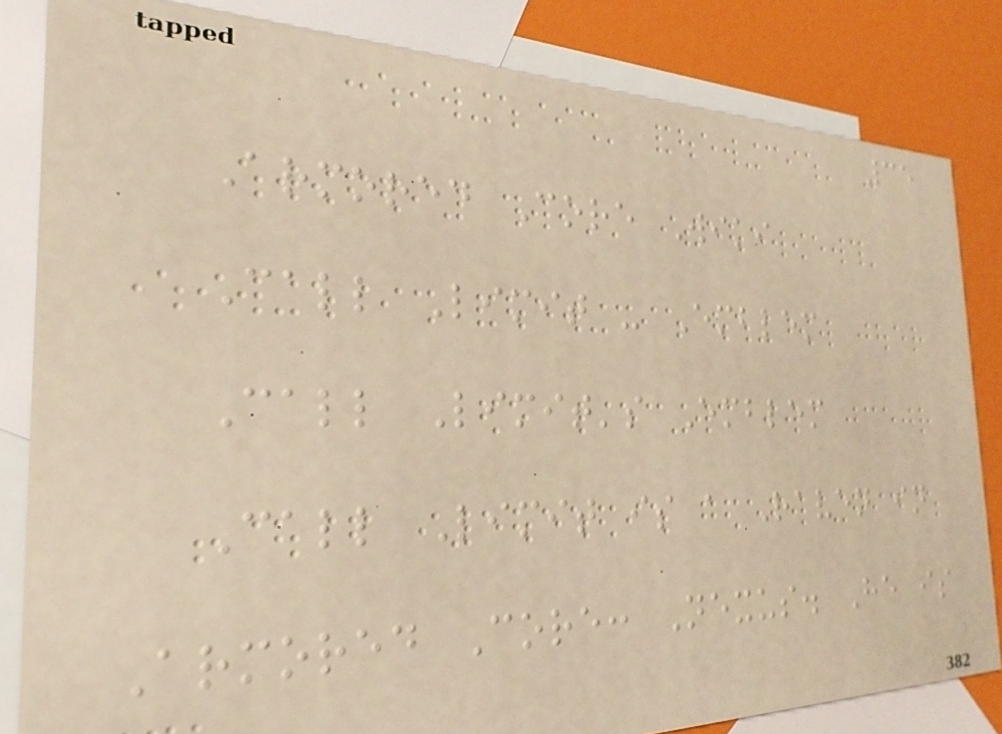35
Armored Core Wiki
Call Limit - Emblem
Call Limit's Emblem
Call Limit is a Raven in
Armored Core: Nexus. He is
